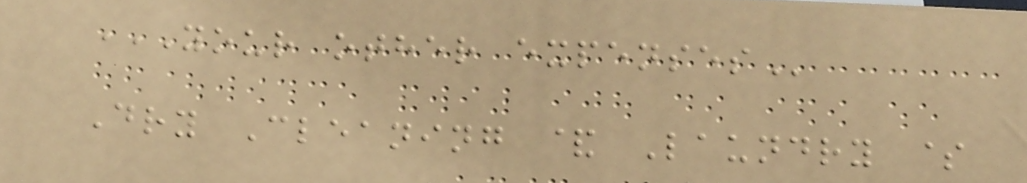YOUR OTHER EXPENSES
Dry Cleaning & Laundry $
